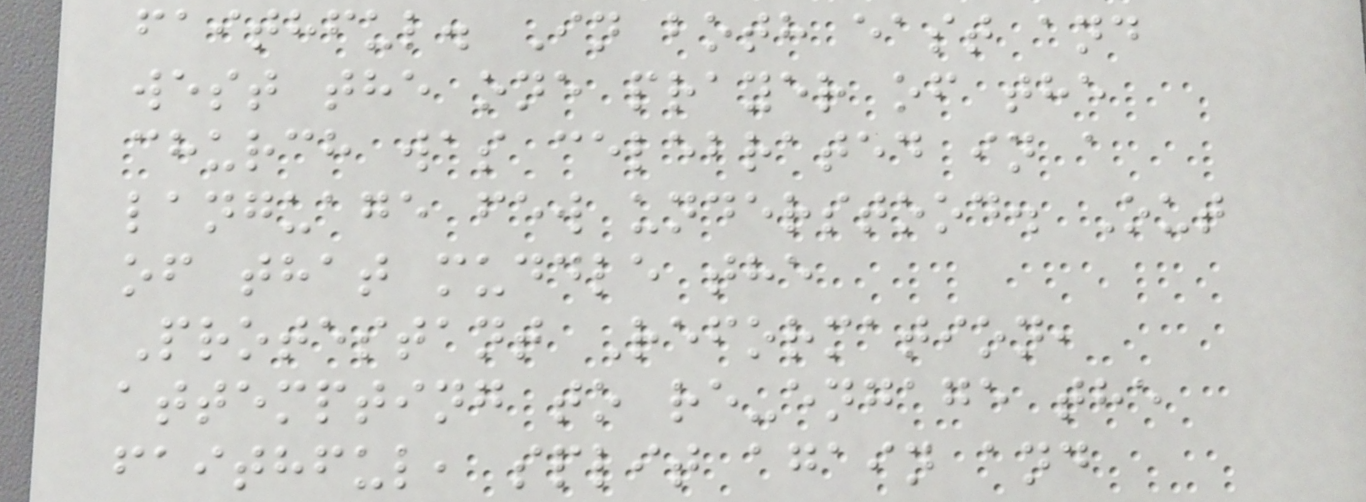faithful. In both east and
west the one prayer of the
church was celebrated in a
language few understood. Out
of that muddle the
Protestant Reformation,
attempting to re-engage the
faithful, split again and
